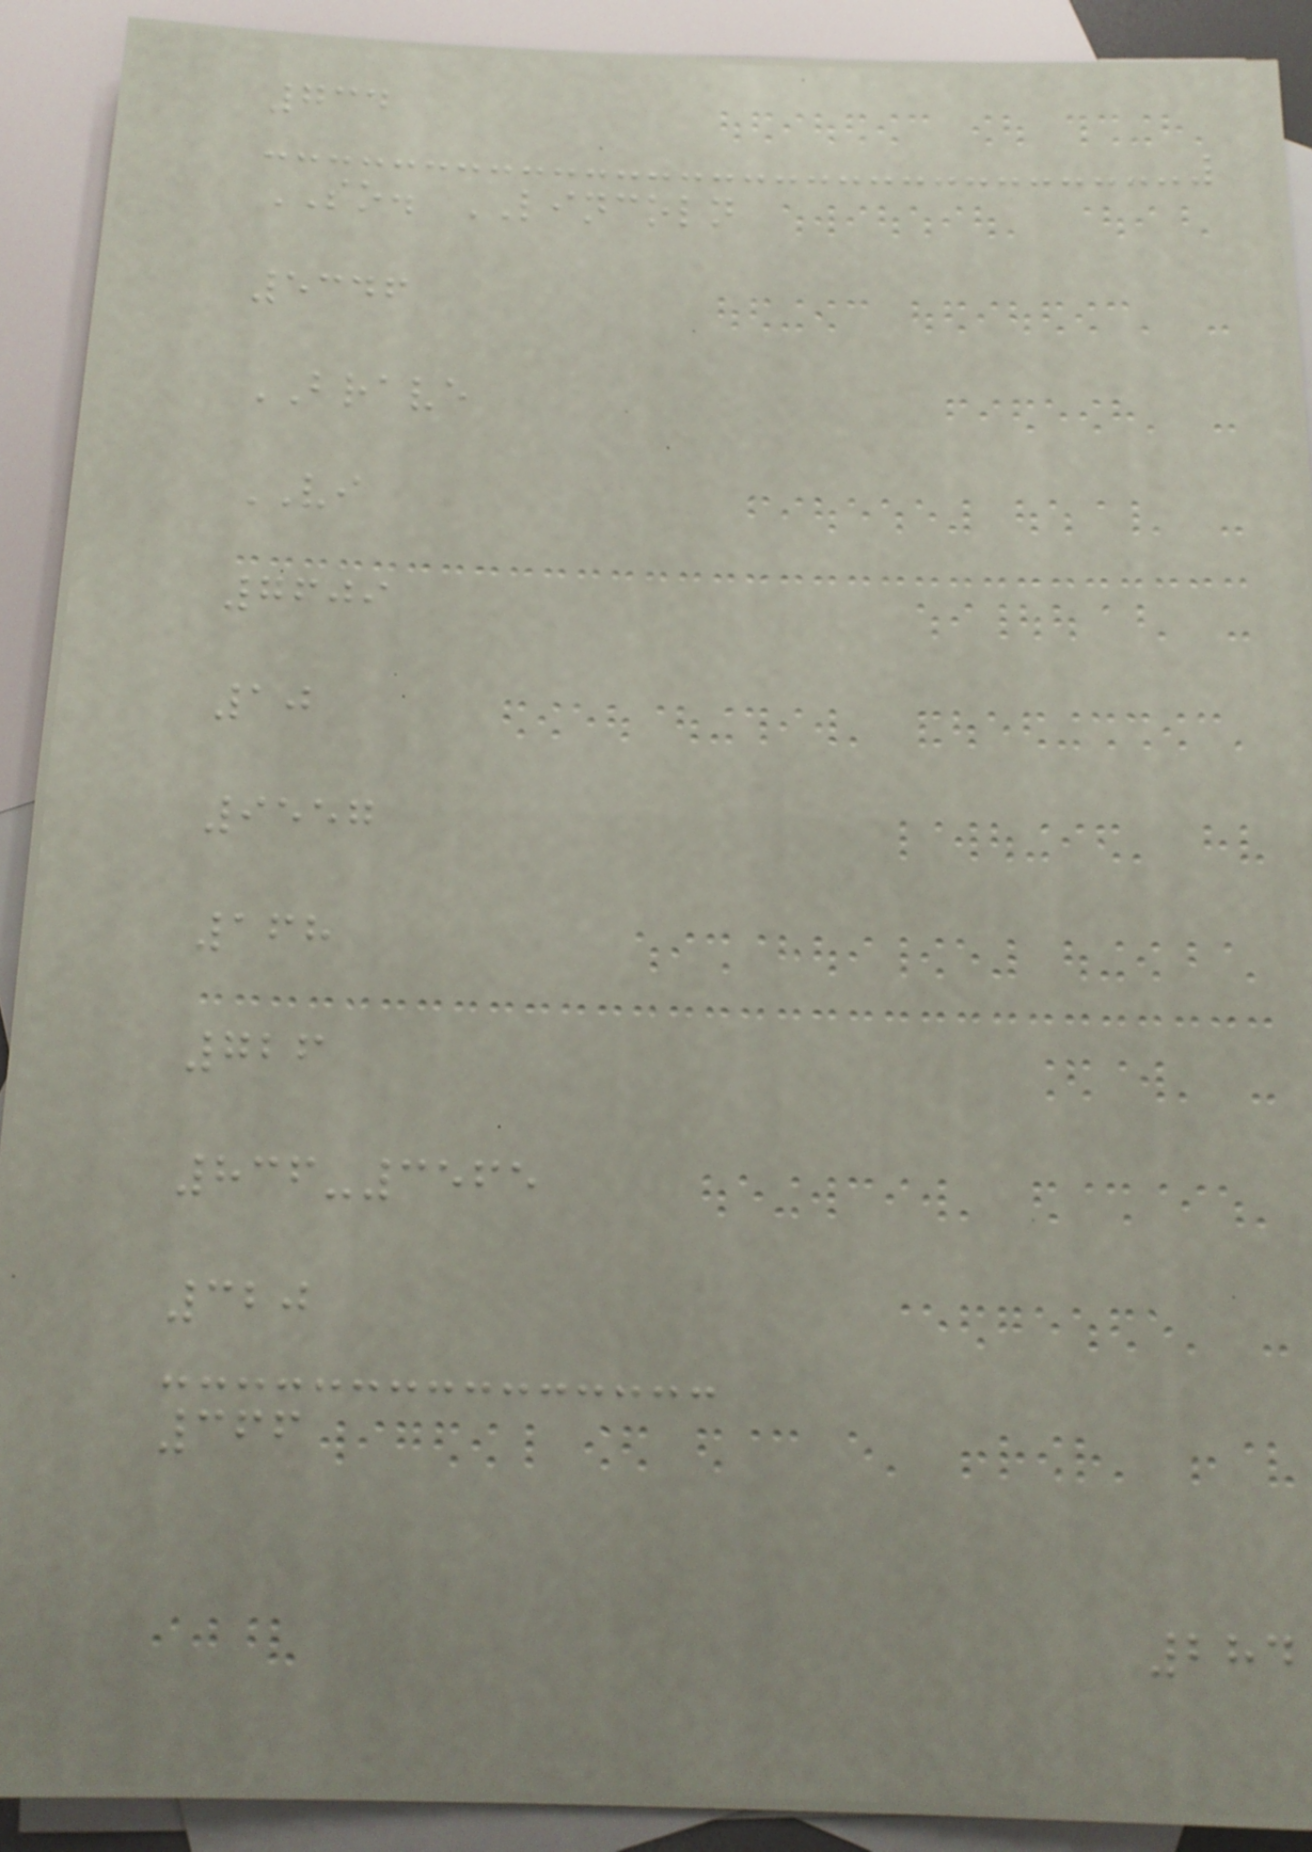734
SO. LINCOLN
5346
BRAVE
VI
7609
10
9557
168
726
836-3565
320
366
284
